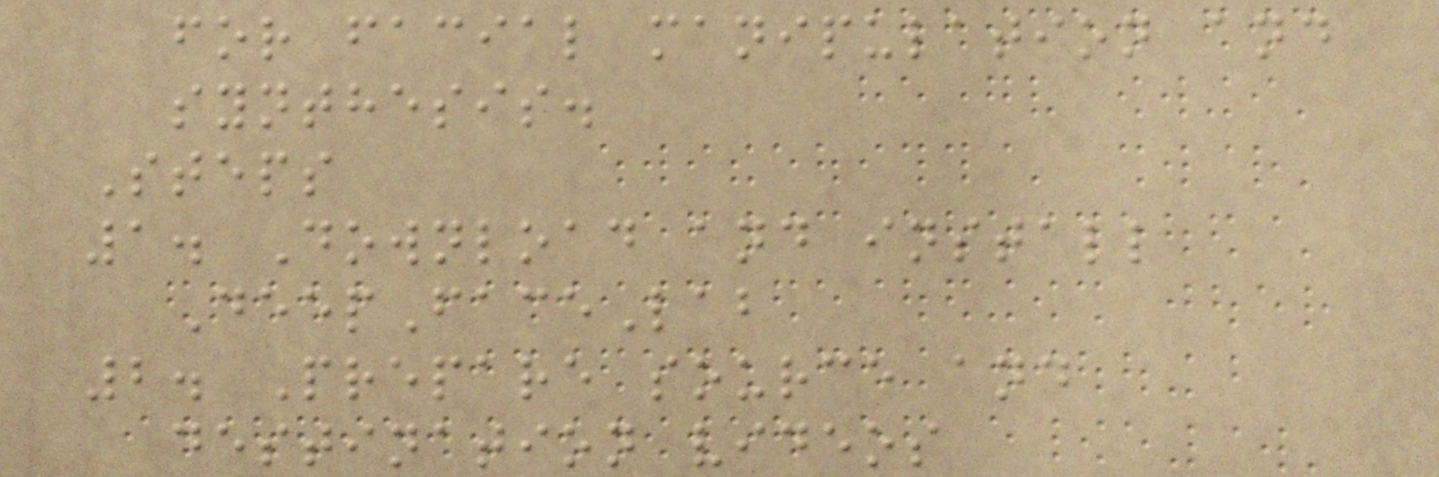for facial manipulation and
synthesis.
Steps
1. Download and install
DeepFaceLab
2. Prepare source and
destination videos
